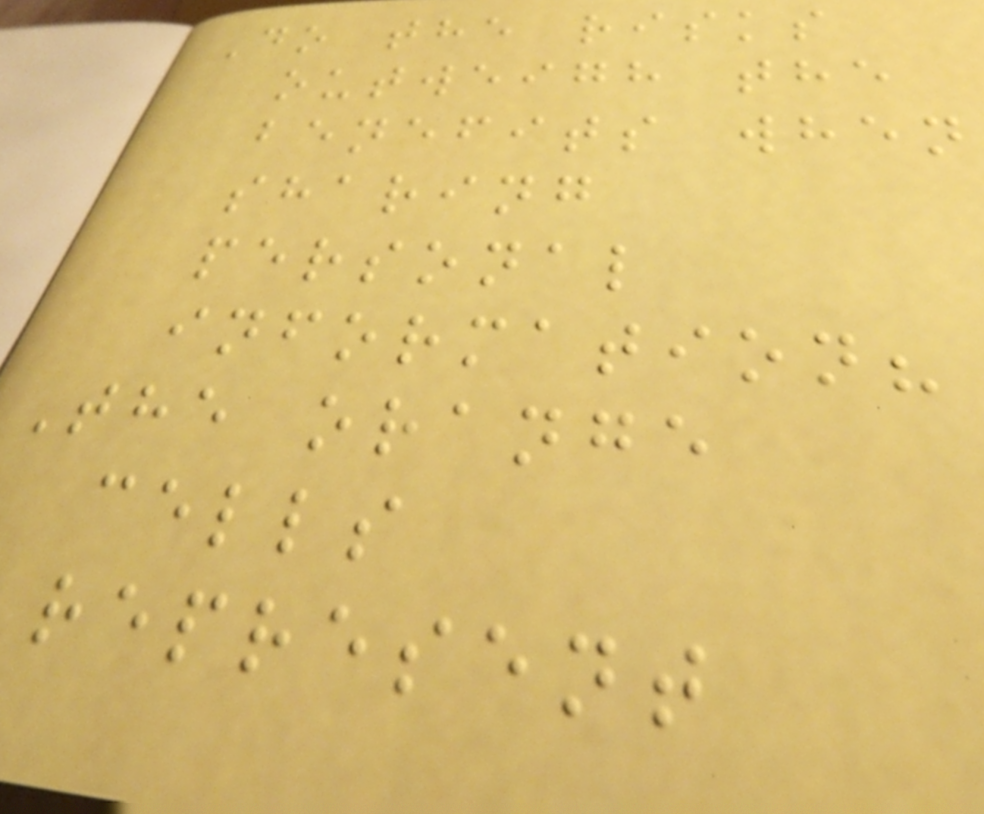Do the risks
outweigh the
benefits when
sharing
personal
information?
The orange
cells
represent
